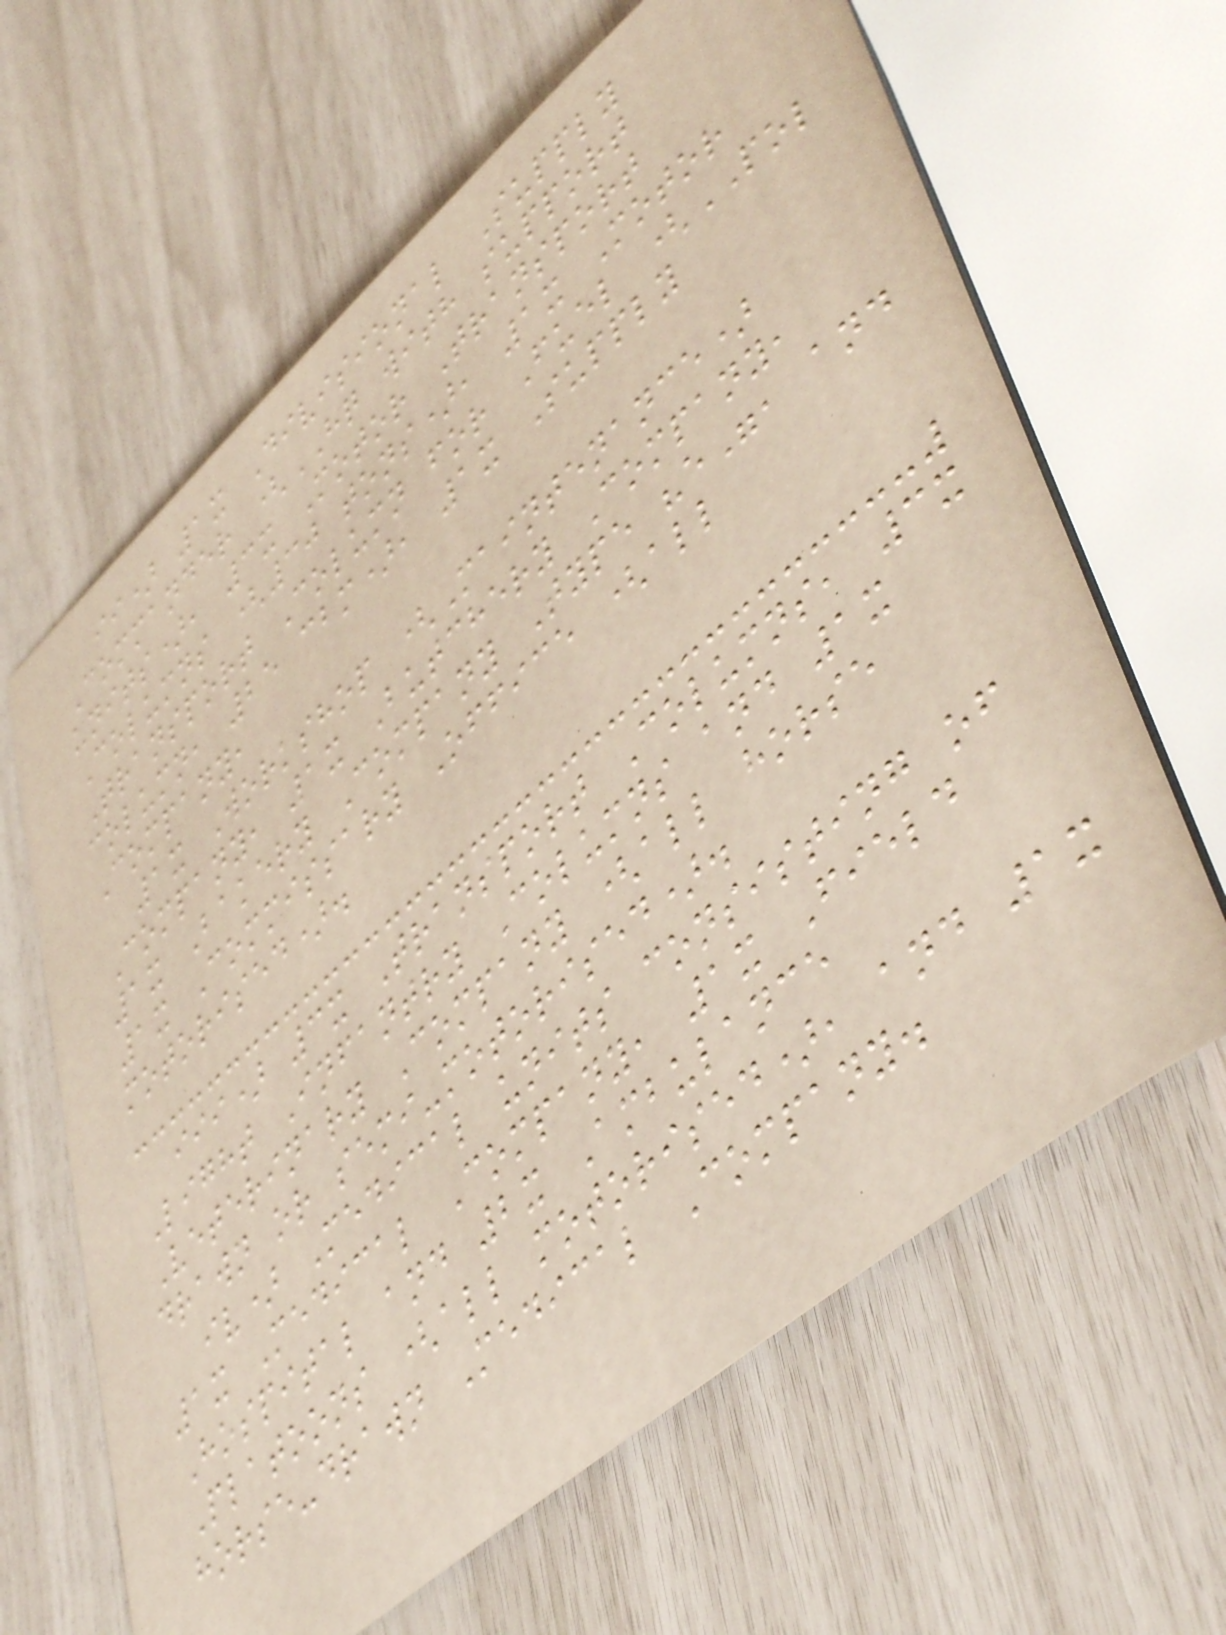ii) 1x Divisional Supply
Commander (HQ with support
units), 3x Motor Transport
Columns (30 tons), 1x Motor
Transport Column for Fuel (POL
column, 25 cbm), 1x Supply
Company,
1x Workshop (Maintenance)
Company, 1x Butchery Company,
1x Bakery Company Type "e", and
1x Commissary Office (all
motorised).
iii) 3x Transport Columns, 3x
Light Infantry Columns and 1x
Veterinary Company (all horse
drawn or semi-motorised).
iv) Medical units consisting of
1x Medical Company, 1x Field
Hospital and 2x Ambulance
Platoons (all motorised), and 1x
horse-drawn Medical Company.
